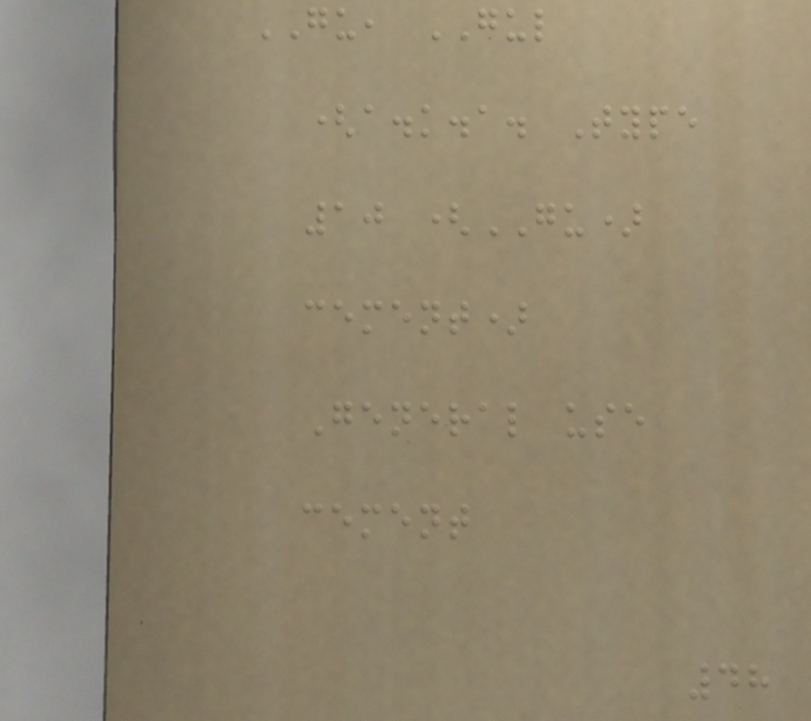GU, GUL
(a.k.a. Type
10 (GU)
cement)
General use
cement
48
